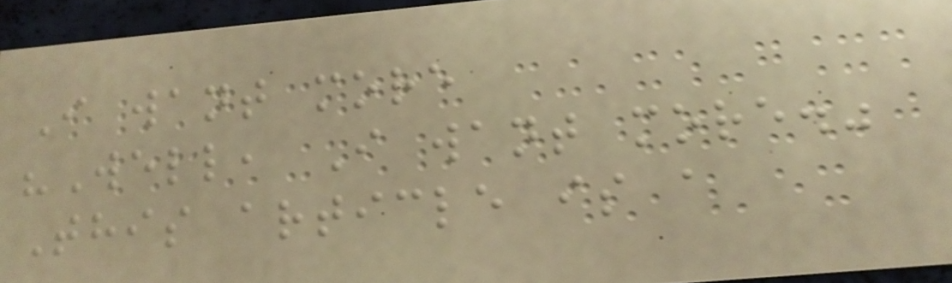I want more
"Well, I want more."
This article is a
